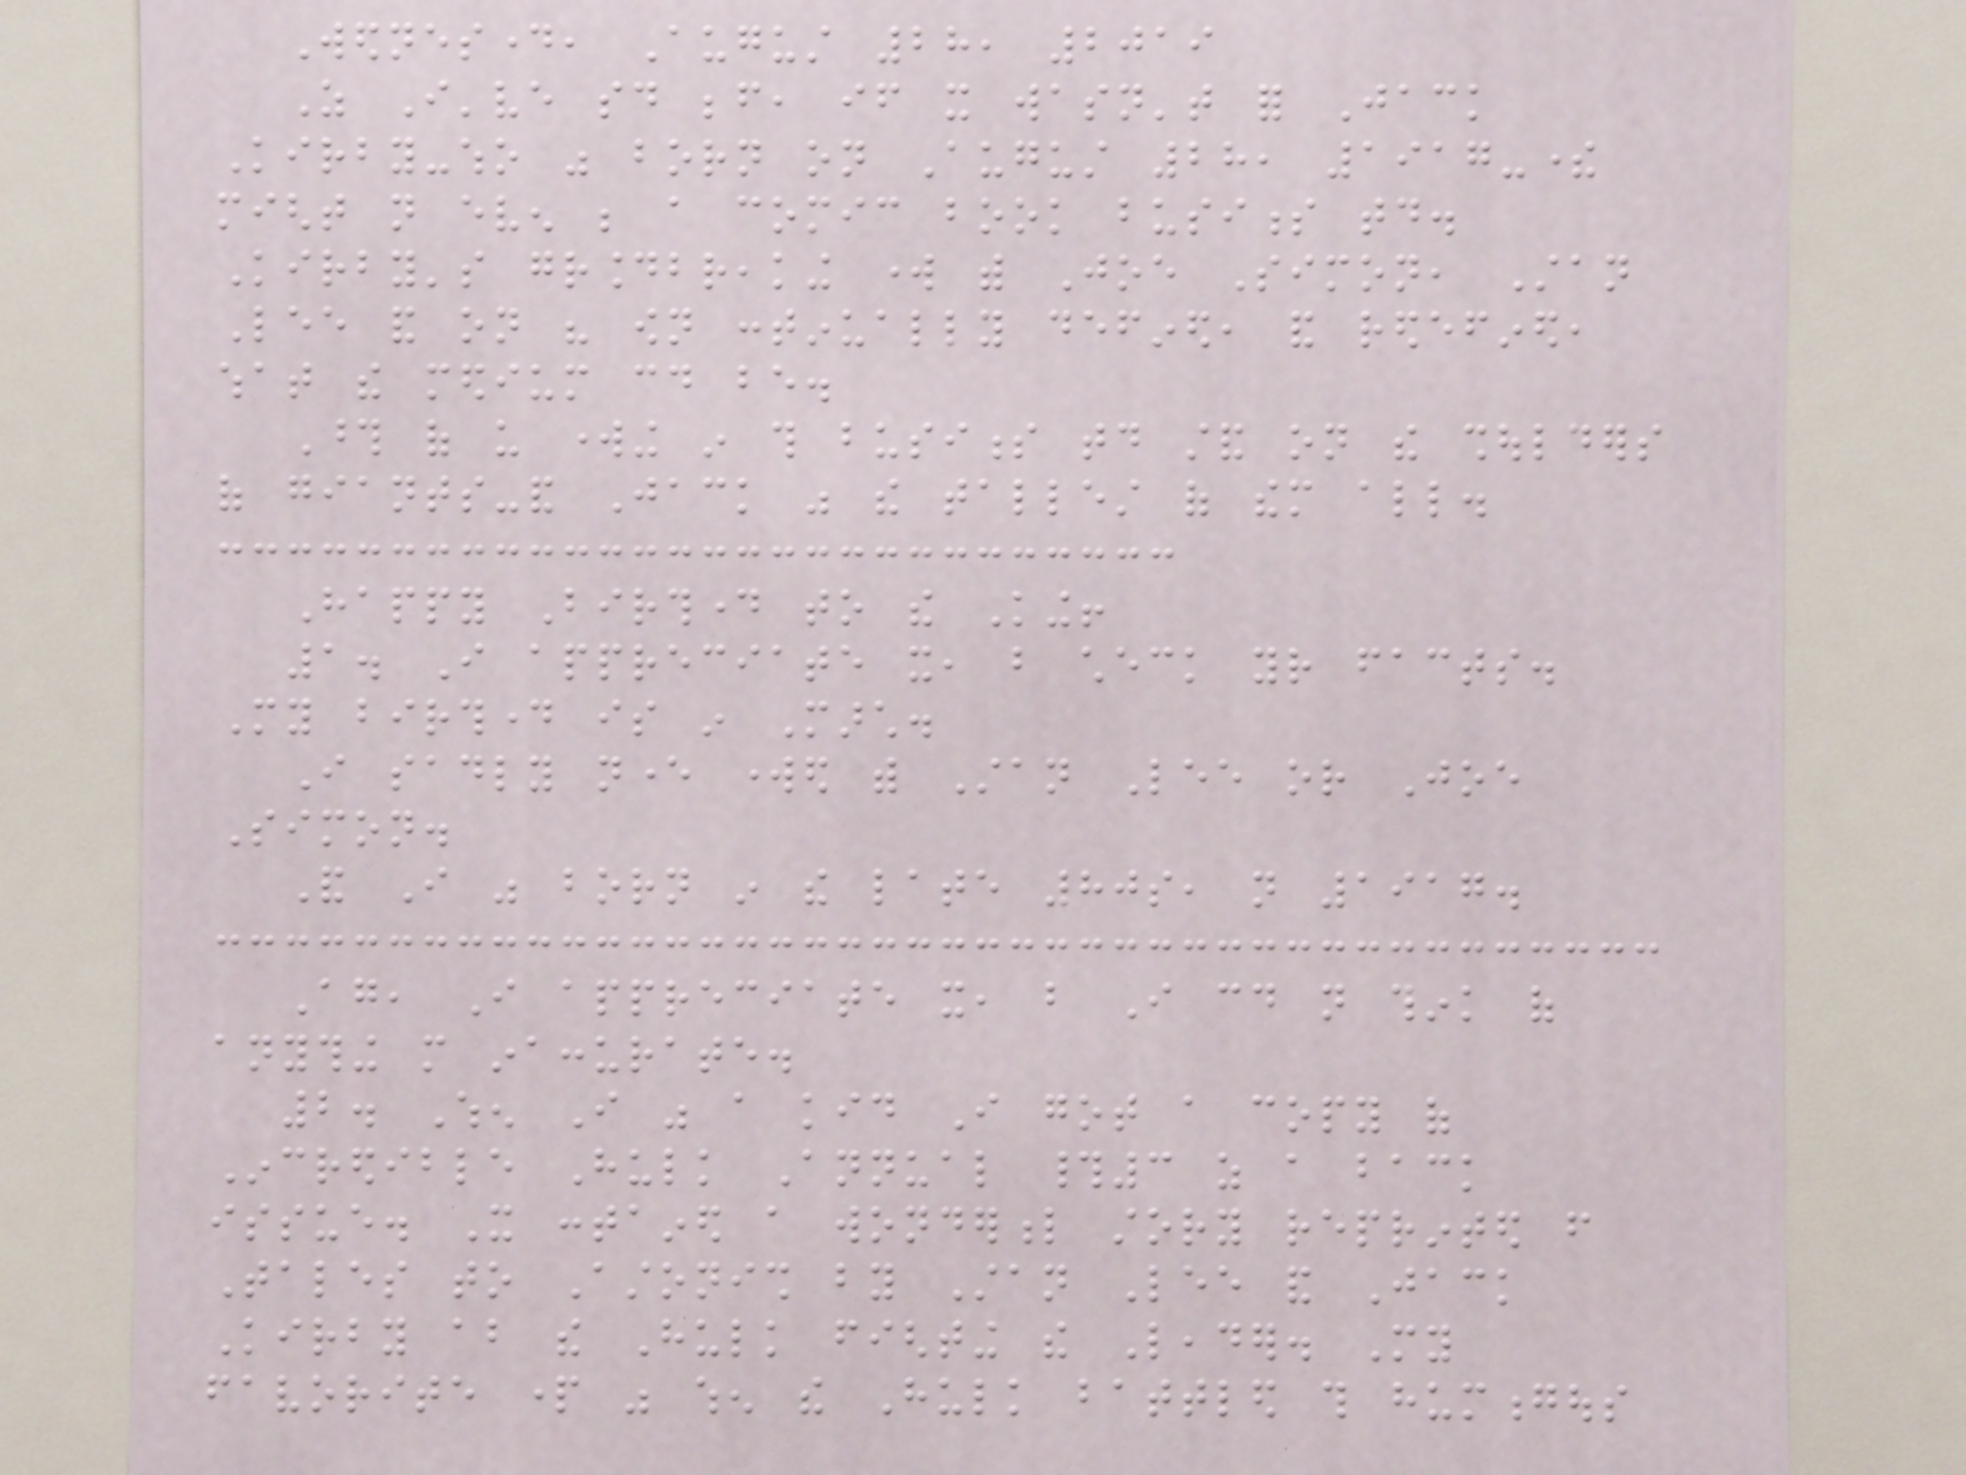Wednesday, August 28, 2019
As I've said before, if it wasn't for Jack
Kirby-who was born on August 28, 1917-there
might not even be a comic book business today.
Kirby's groundbreaking work with Joe Simon, Stan
Lee and on his own continually defined, and redefined,
what the medium could be.
Those of us working in this business today stand on the shoulders
of giants-and Jack was the tallest of them all.
Happy Birthday to the King!
1. I appreciate it, but check your facts.
My birthday is in March.
I sadly never worked with Stan Lee or Joe
Simon.
And I was born in the late 80s, not 1917.
Again, I appreciate it, but I could not think of
anything more inaccurate.
2. When I was a kid I got a copy of
Incredible Hulk Annual #3 as a back
issue. It contained a wonderful story reprinted from
Tales to Astonish by Stan Lee and Jack
Kirby about the Hulk fighting the Leader. My
favorite part was when the Hulk battled this humongous
